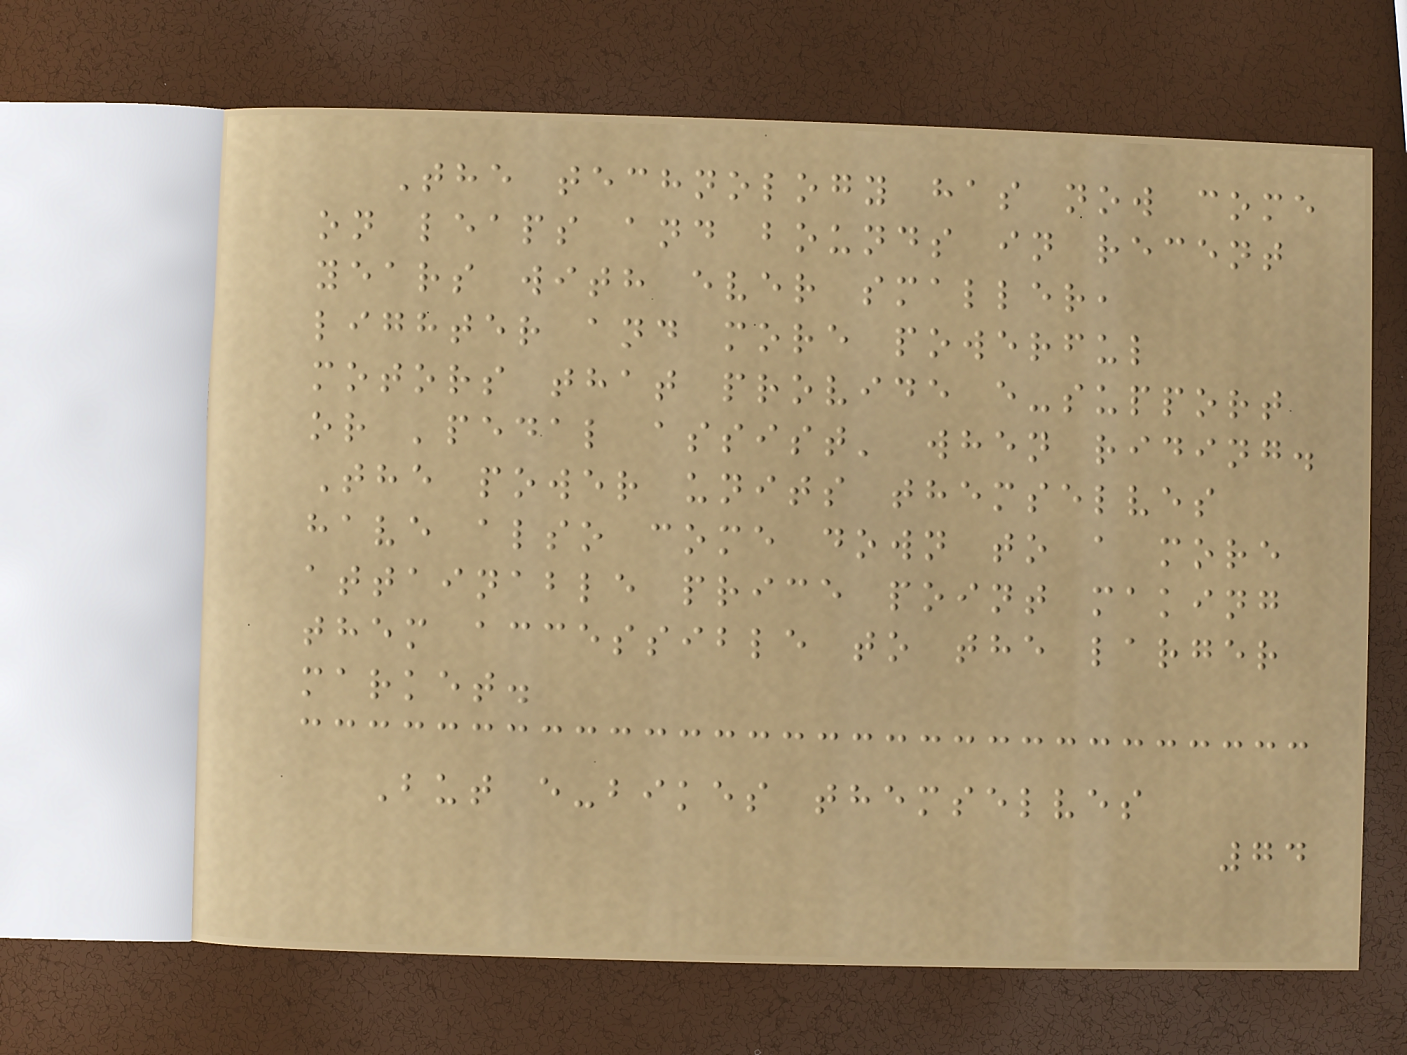The technology has now come
on leaps and bounds in recent
years with ever smaller,
lighter and more powerful
motors that provide e-support
or 'pedal assist' when riding.
The power units themselves
have also come down to a more
attainable price point making
them accessible to the larger
market.
But e-bikes themselves
74
